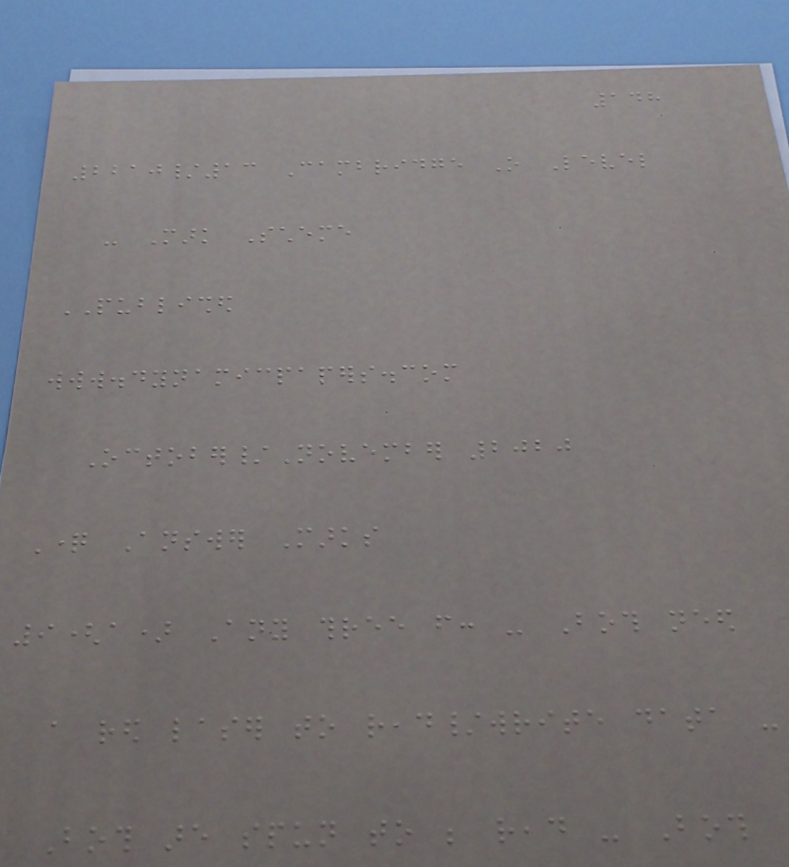148
2210/13 Cambridge O Level
- Mark Scheme
PUBLISHED
www.dynamicpapers.com
October/November 2020
Question Answer Marks
9(a) Any three from: - Both need
a red laser to read/write data -
Both are spun to be read - Both
